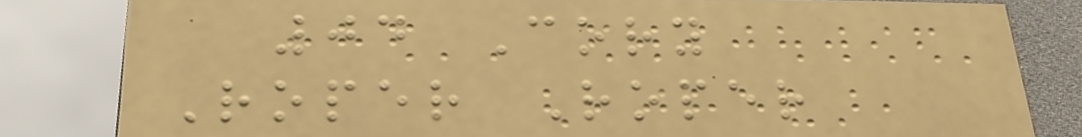04 Cory
Roper Roper
